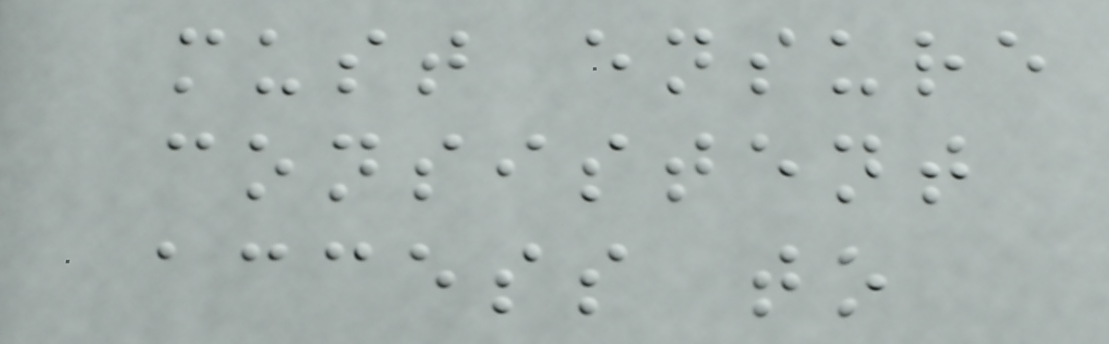must ensure
consistent
access to
